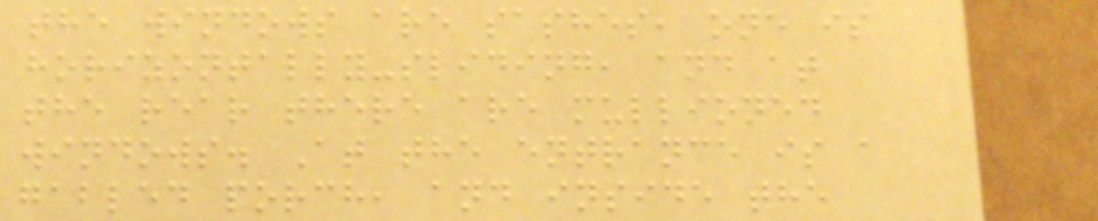the windows are sashes, one is
horizontally-sliding, and at
the rear there are mullioned
windows. At the entrance is a
gabled porch, and inside the
